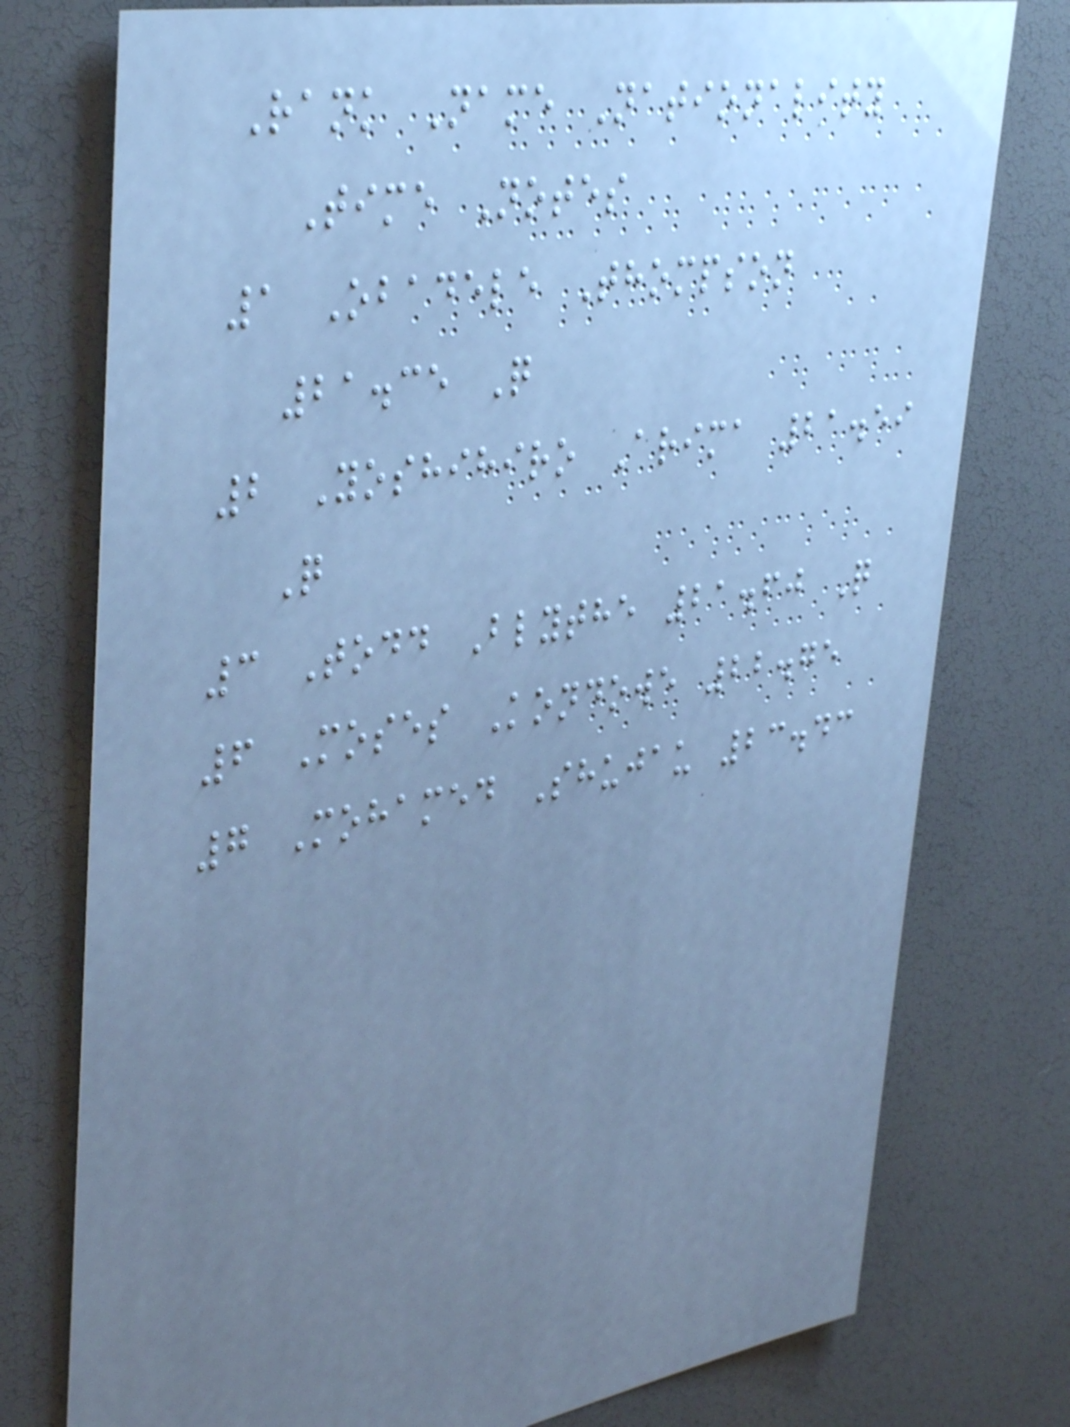Rank Name Nationality
Time Notes
1 Obadele Thompson
21.35 Q
2 Yoshihiro Arima 21.59
Q
3 Todd Blythe 21.60 Q
6 Moses Kondowe 22.75
7 Mohamed Shujau 23.43
